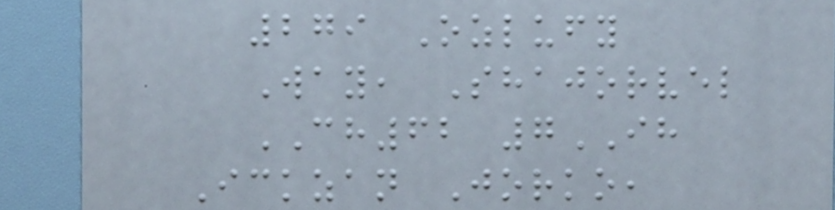279 Ozlufy
Way, Shajorvel
CH62 7IH
Ickzan Jorko,
